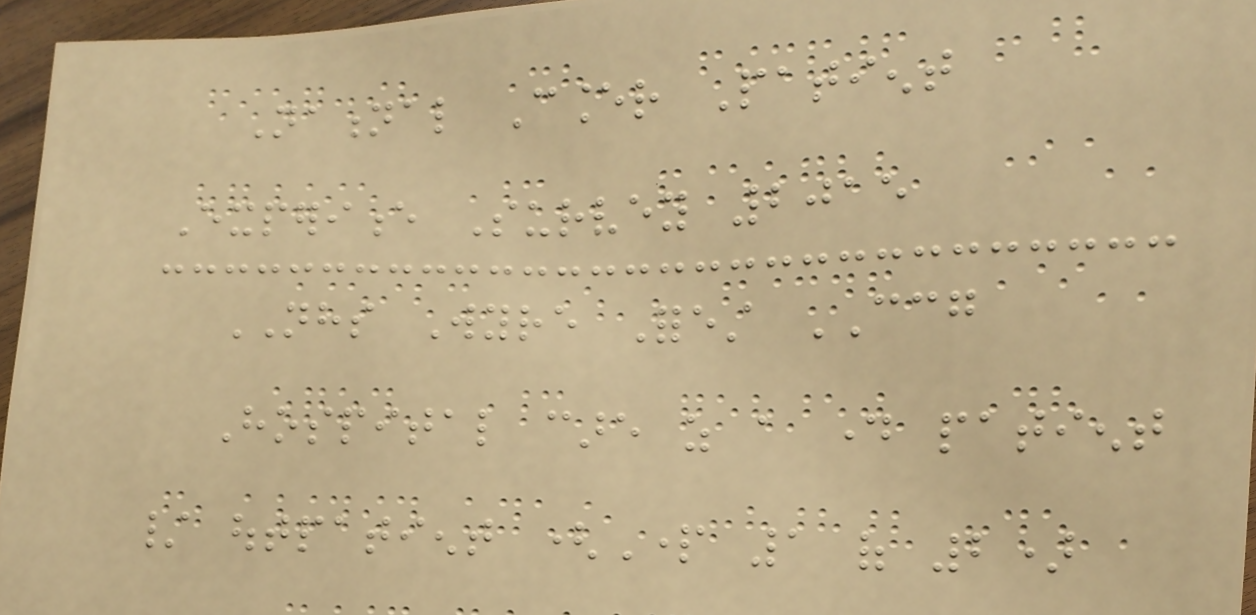National Cancer Patient
Experience Survey 2015
NHS Wyre Forest CCG
Hospital care as a day patient
/ outpatient (Part 1 of 2)
